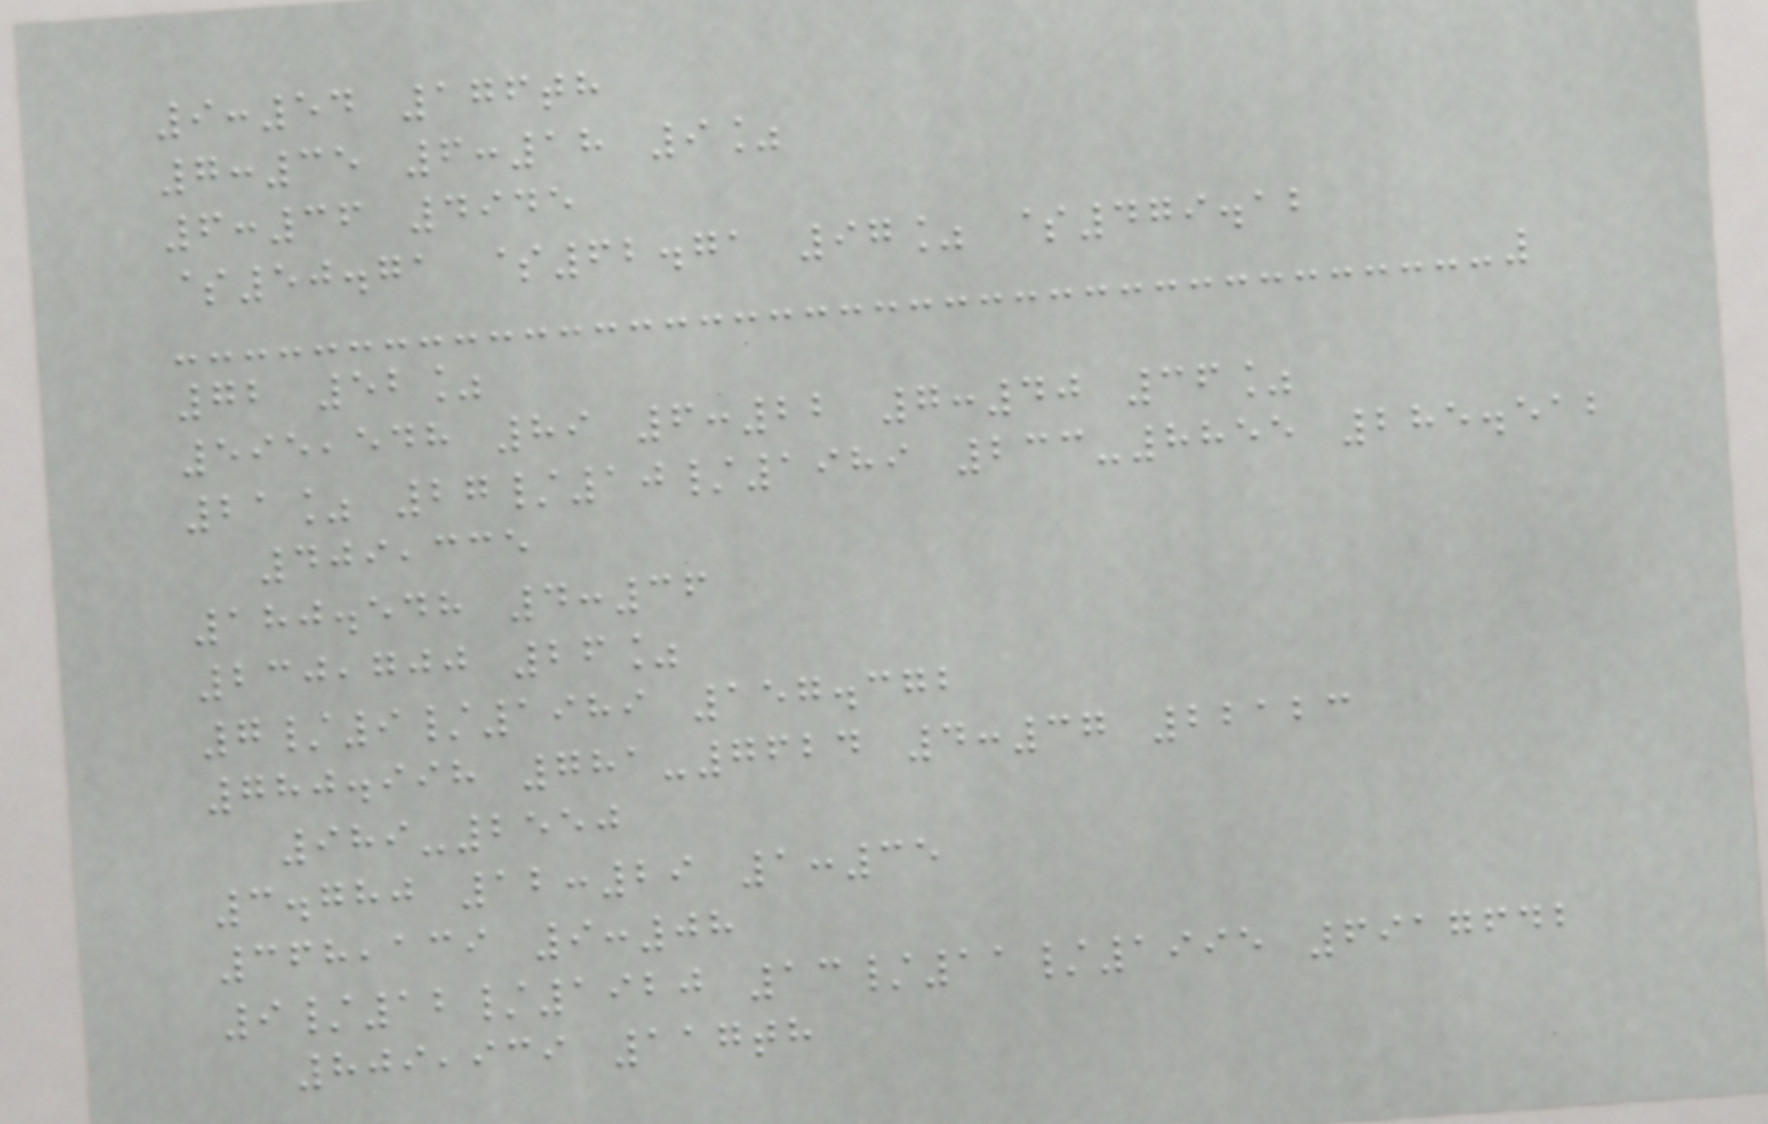9:54 176th
7:35 6:18 9%
6:36 4945
$50.71 $62.71 97% $479.12
72 52%
595,548 89 6:22 7:40 36%
21% 27/10/1989 233-8855 285.512
409,335
180.548 4:36
230,700 26%
7/9/1989 157.372
780.998 781-7624 4:37 22123
989-2550
3.780 12:29 1:35
368,139 9:08
9/12/1920 13/11/1995 6917642
809,939 117th
